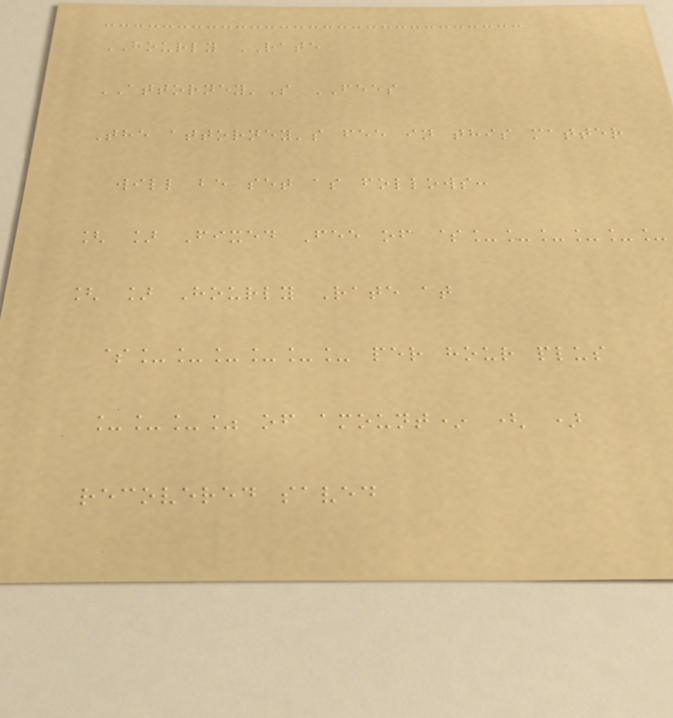HOURLY RATE
ATTORNEY'S FEES
The attorney's fee in this matter
will be set as follows:
[ ] Fixed Fee of $______
[ ] Hourly Rate at
$______ per hour plus
___% of amount* ( )
recovered saved
